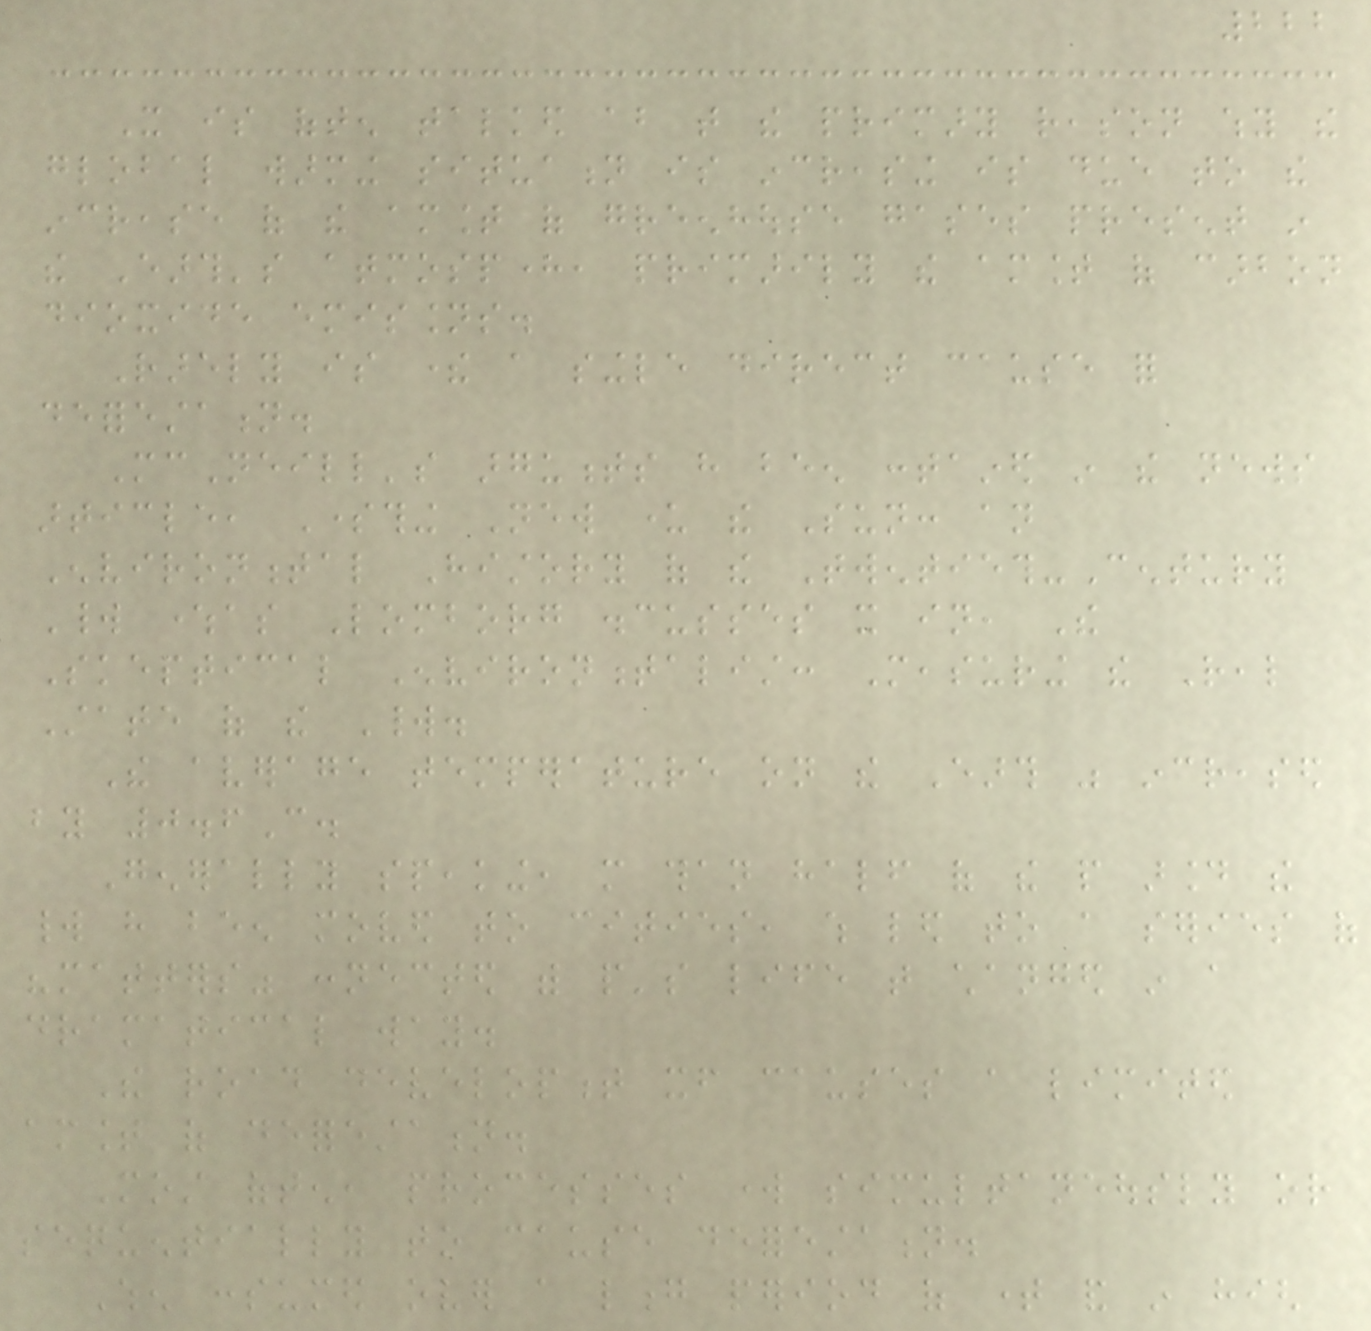222
It is often talked about that the primary reason why the
global warming situation is increasing is due to the
increase of the amount of greenhouse gases present in
the Earth's atmosphere, primarily the amount of carbon
dioxide emissions.
Rarely is there a single direct cause for
deforestation.
McNeill's arguments have been contained in the news
article, Something New under the Sun: an
Environmental History of the Twentieth-Century
World whereas Lomborg discusses it in, The
Skeptical Environmentalist: Measuring the Real
State of the World.
The average temperature on the Earth was increased
by 0.6C.
Generally speaking, more than half of the people around the
world have been moved to cities, which led to a series of
"matters" connected with people's life that changed in a
dramatical way.
The road development itself causes a limited
amount of deforestation.
Most often, processes work simultaneously or
sequentially to cause deforestation.
When consumed over a long period of time and in high
